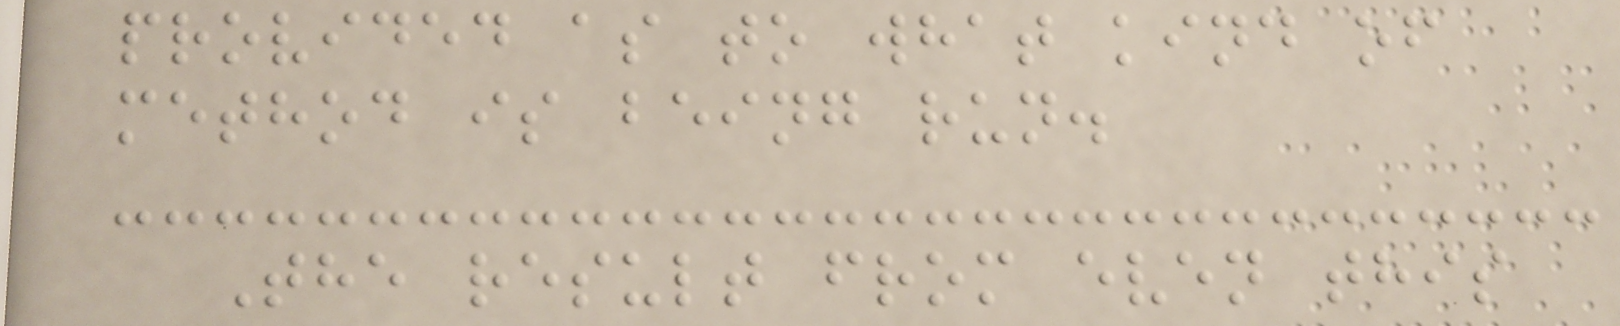provided as to what kind of
method is being run.
The result from even this
